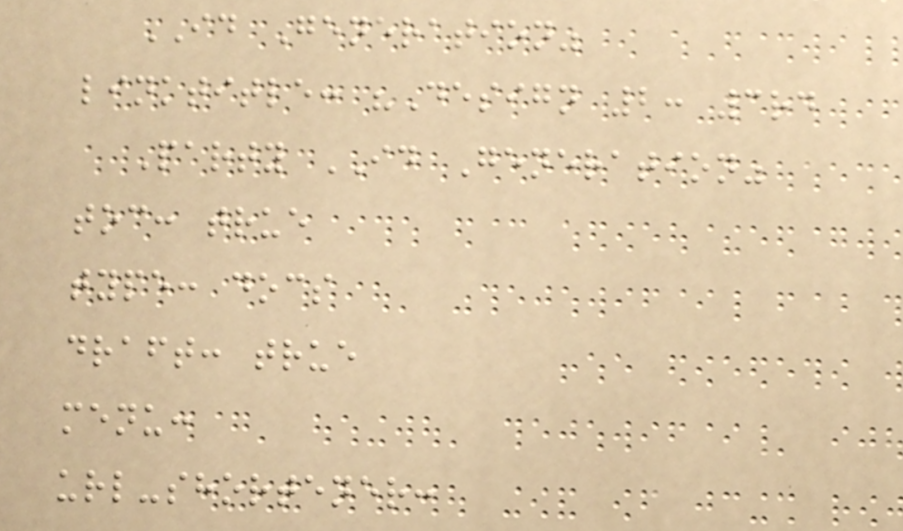ID Generation"
linktitle: "Design 2: 3rd
Party ID Generation"
toc: true
type: docs
draft: true
menu:
url-shortener:
